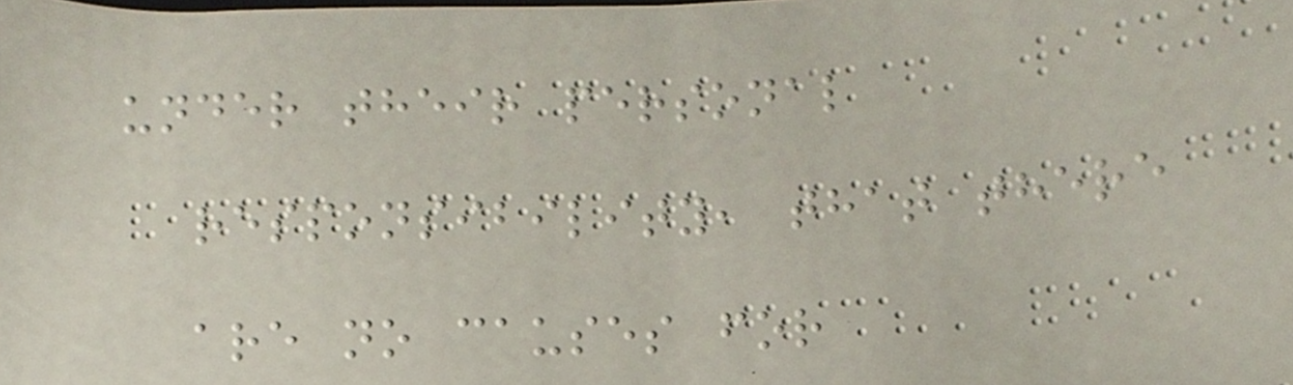under their personal
responsibility, that there
are no causes for
